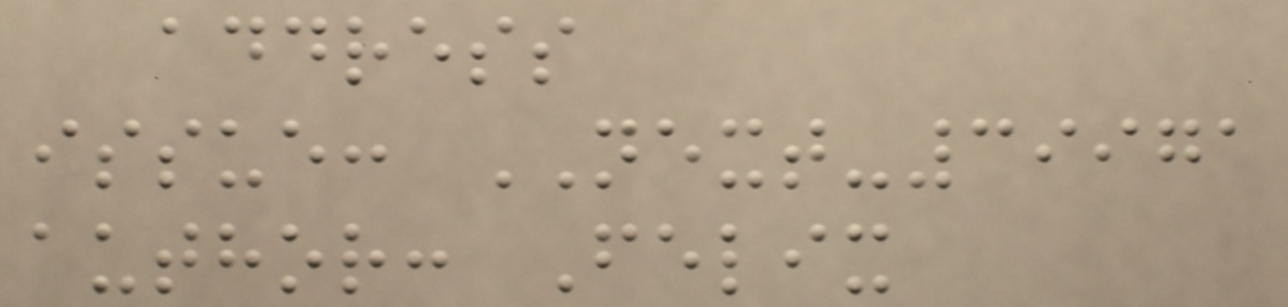address
issue: NEXT-39971
author: Felix
